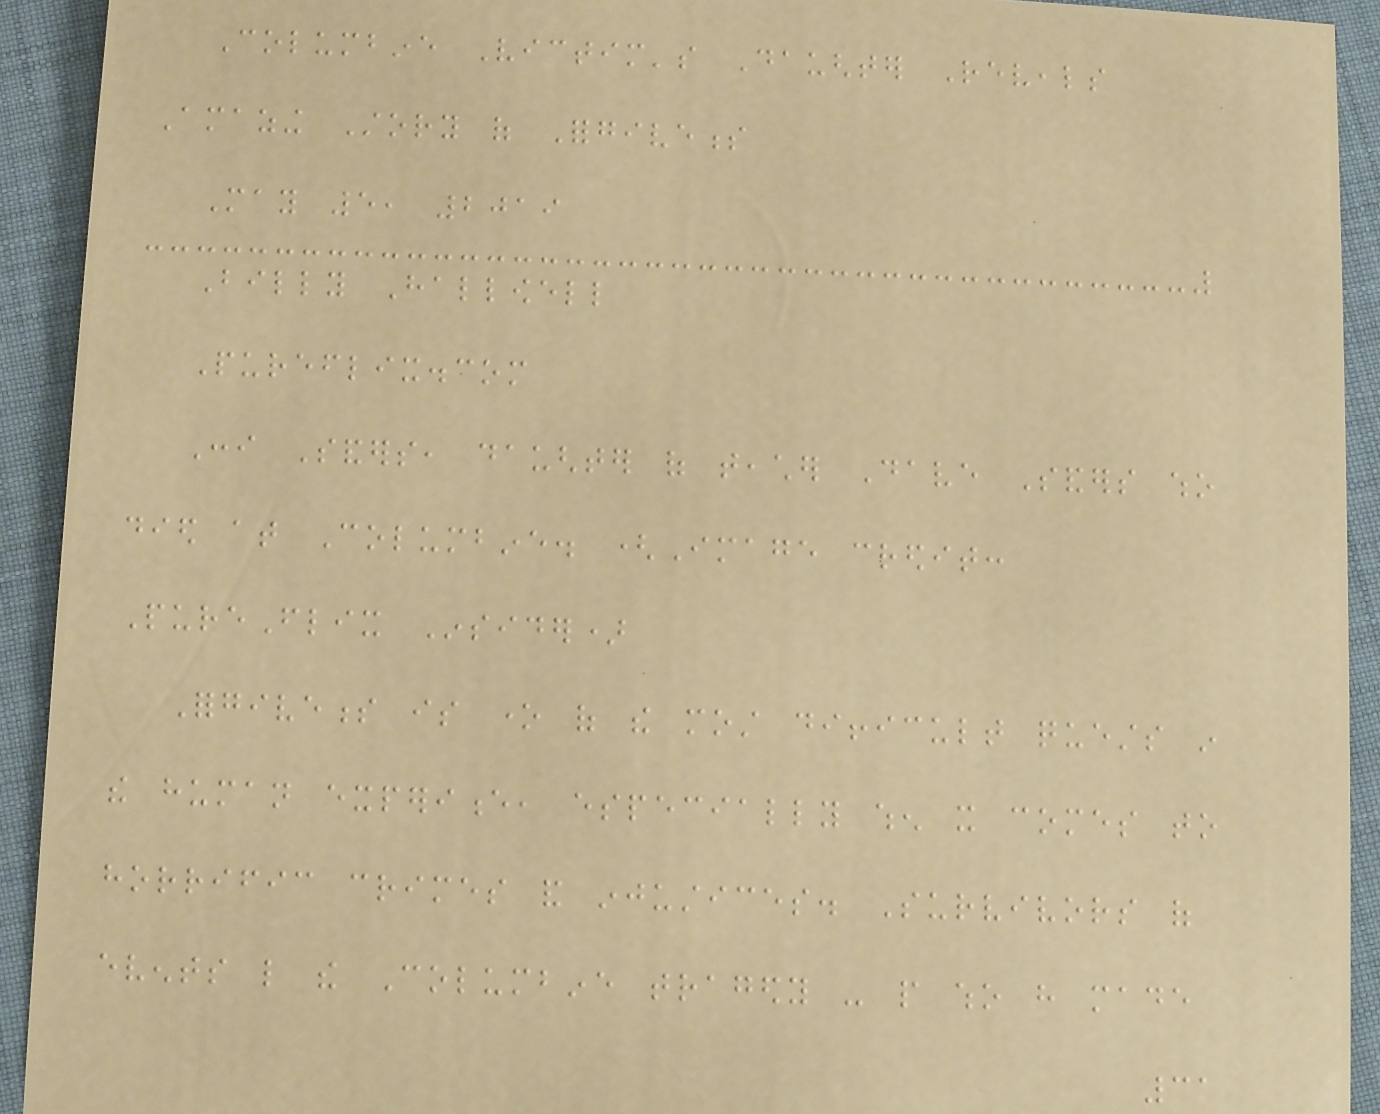Columbine Victim's Daughter Reveals
Amazing Story of Forgiveness
May 5, 2019
Billy Hallowell
Pureflix.com
Coni Sanders, daughter of teacher Dave Sanders who
died at Columbine. (Image credit:
PureFlix Insider)
Forgiveness is one of the most difficult quests in
the human experience, especially when it comes to
horrific crimes and injustices. Survivors of
events like the Columbine tragedy - people who have made
31
